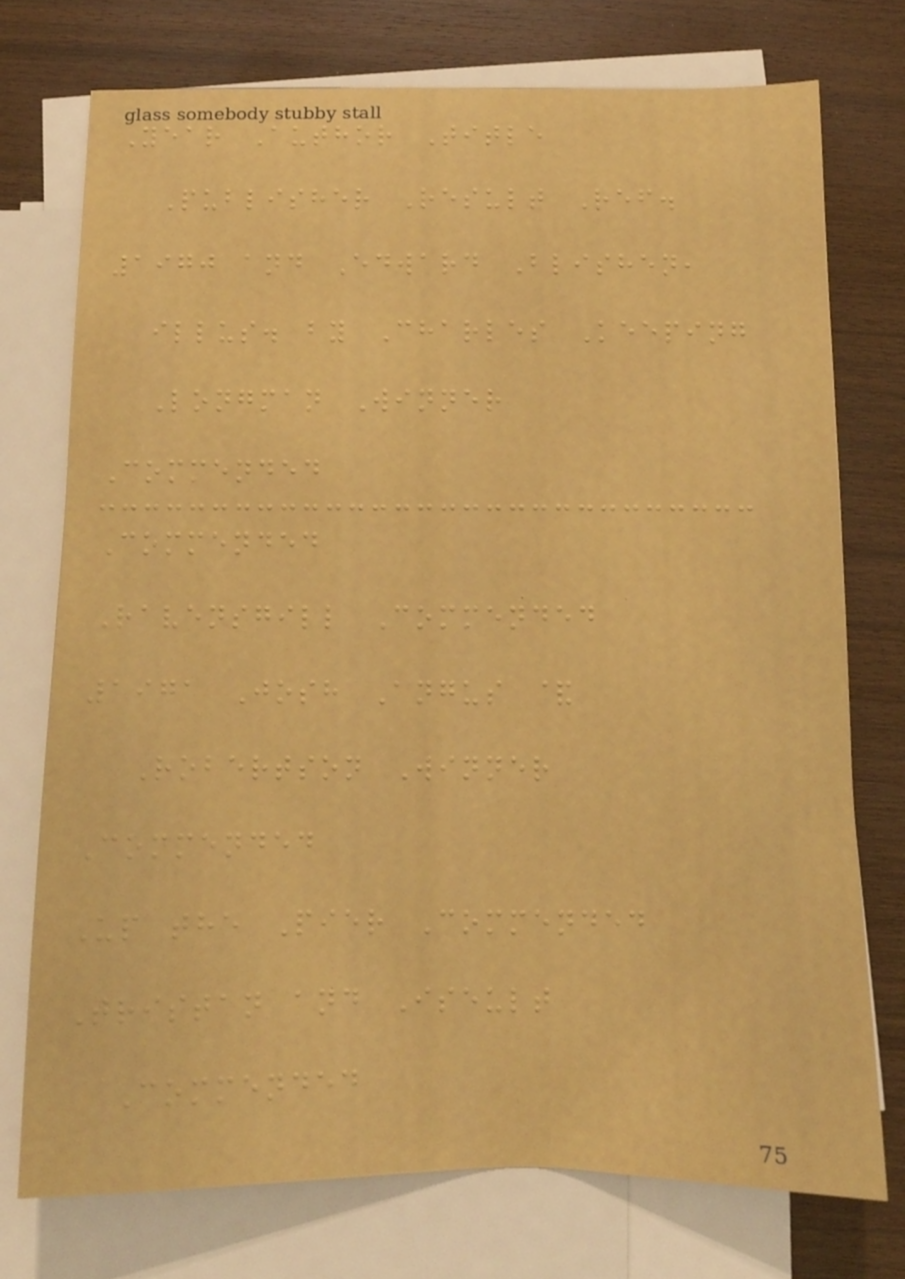Year Author Title
Publisher Result Ref.
1970 and Edward Blishen,
illus. by Charles Keeping
Longman Winner
Commended
Commended
Ravensgill Commended
1971 Josh Angus &
Robertson Winner
Commended
Up the Pier Commended
Tristan and Iseult
Commended
